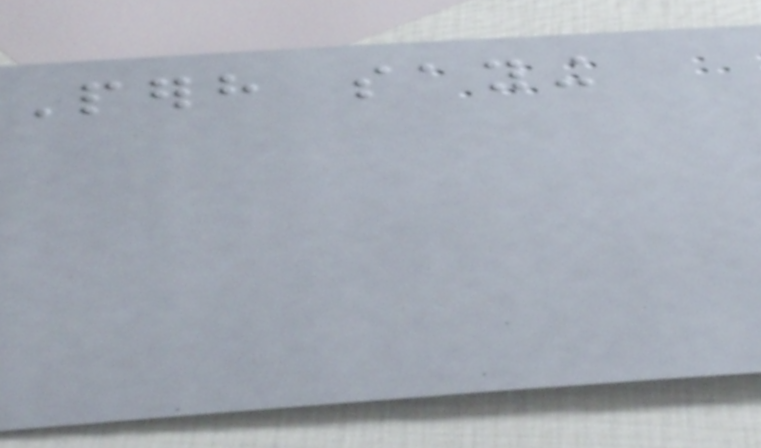Perhaps saying
